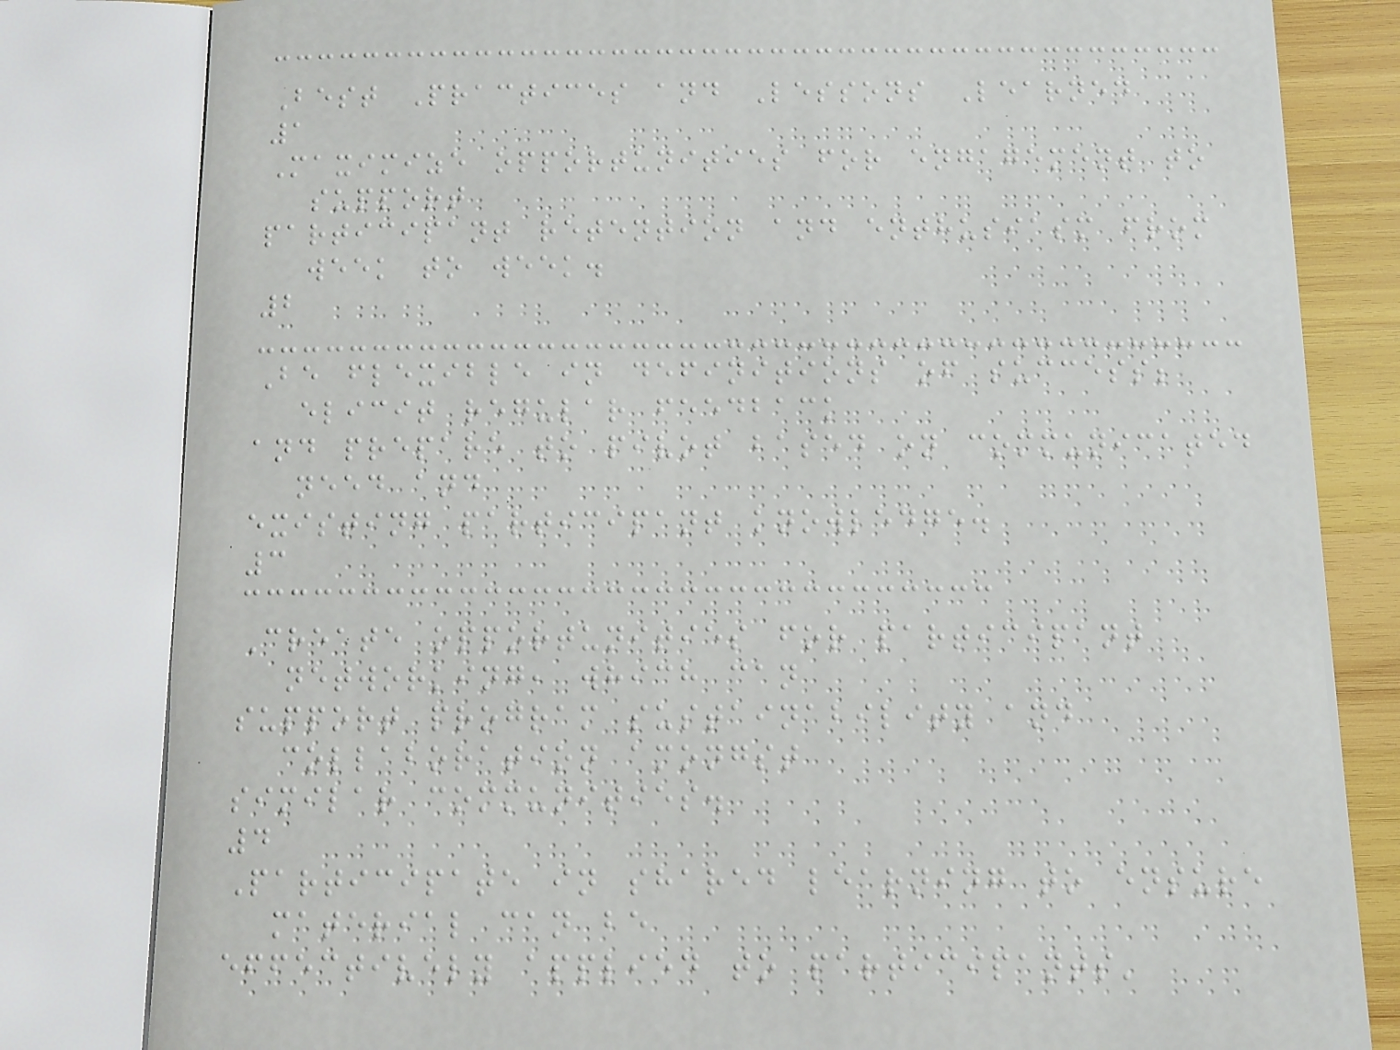Best Practices and Lessons Learned
1
Maximize opportunities for engagement to
support
participant retention and enthusiasm from
week to week.
2
Be flexible in definitions of success;
elicit regular feedback
and prepare to pivot based on communicated
need and
existing participant knowledge.
3
Create opportunities for participant
networking, which can
support program sustainability and
collaboration amongst
similar communities.
4
Participate in shared learning to ensure
material can be
effectively applied to participants'
